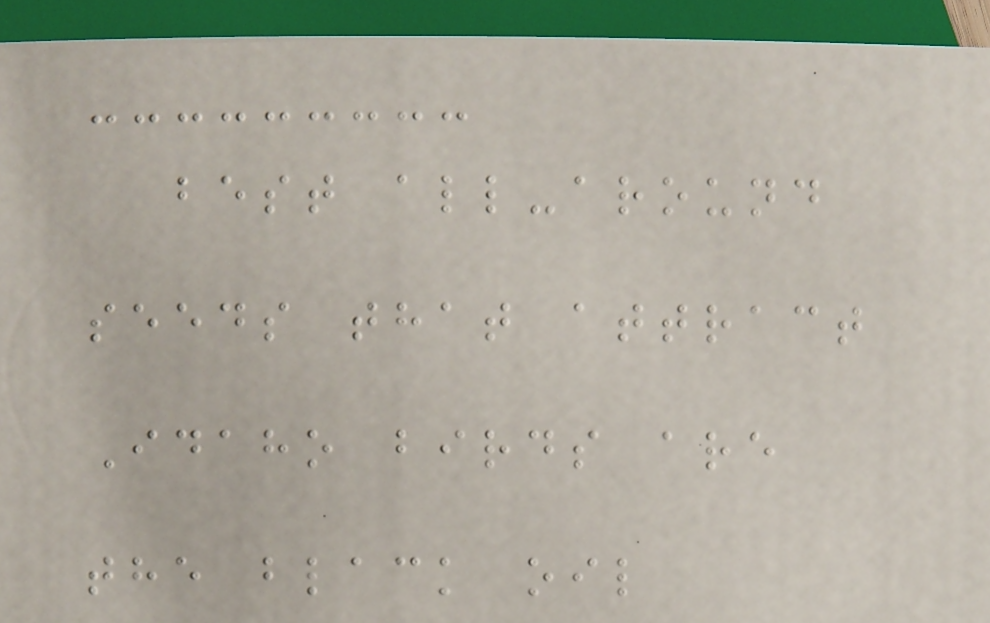best all-around
seeds that attract
Idaho birds are
the black oil
